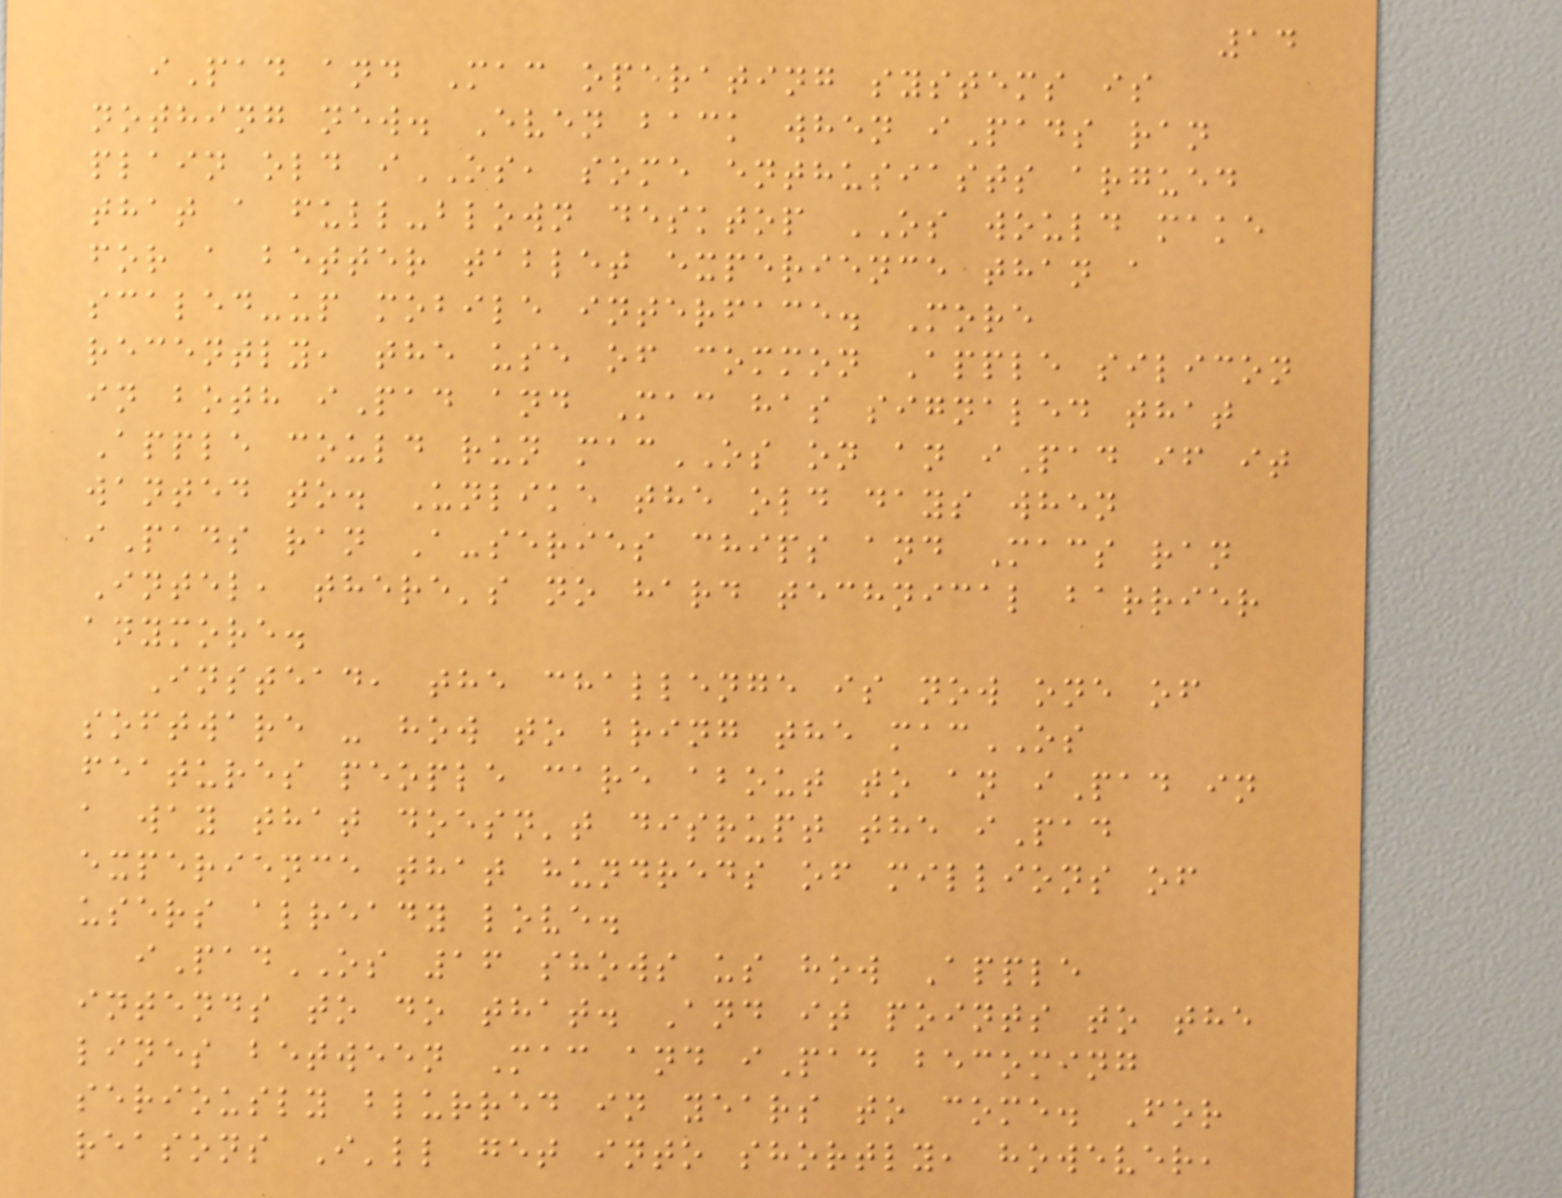14
iPad and Mac operating systems is
nothing new. Even back when iPads ran
plain old iOS, some enthusiasts argued
that a full-blown desktop OS would make
for a better tablet experience than a
scaled-up mobile interface. More
recently, the use of common Apple silicon
in both iPad and Mac has signaled that
Apple could run macOS on an iPad if it
wanted to. Unlike the old days when
iPads ran A-series chips and Macs ran
Intel, there's no hard technical barrier
anymore.
Instead, the challenge is now one of
software - how to bring the macOS
features people care about to an iPad in
a way that doesn't disrupt the iPad
experience that hundreds of millions of
users already love.
iPadOS 16 shows us how Apple
intends to do that. And it points to the
lines between Mac and iPad becoming
seriously blurred in years to come. For
reasons I'll get into shortly, however,
